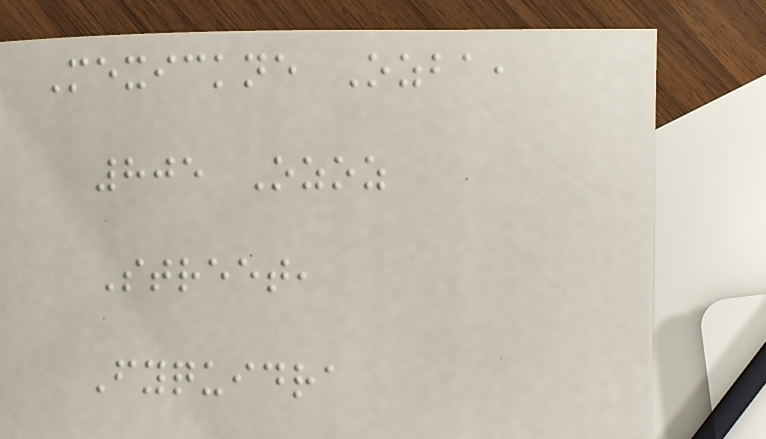Mexickne Ozba,
805 Ozoz
Street,
Fyquidra
